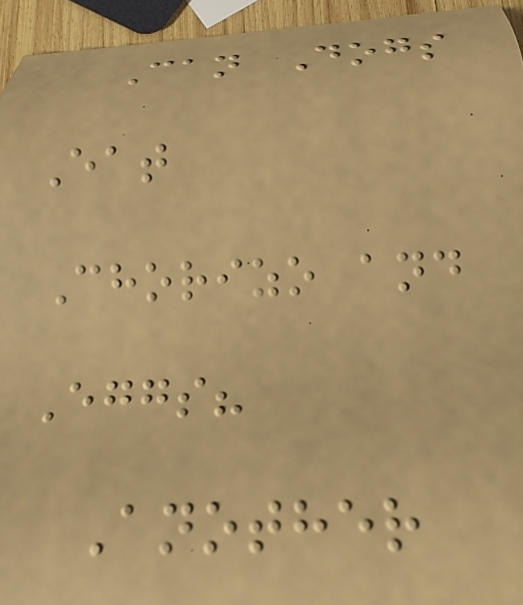Can Dogs
Eat
Chorizo and
Eggs?
Another
